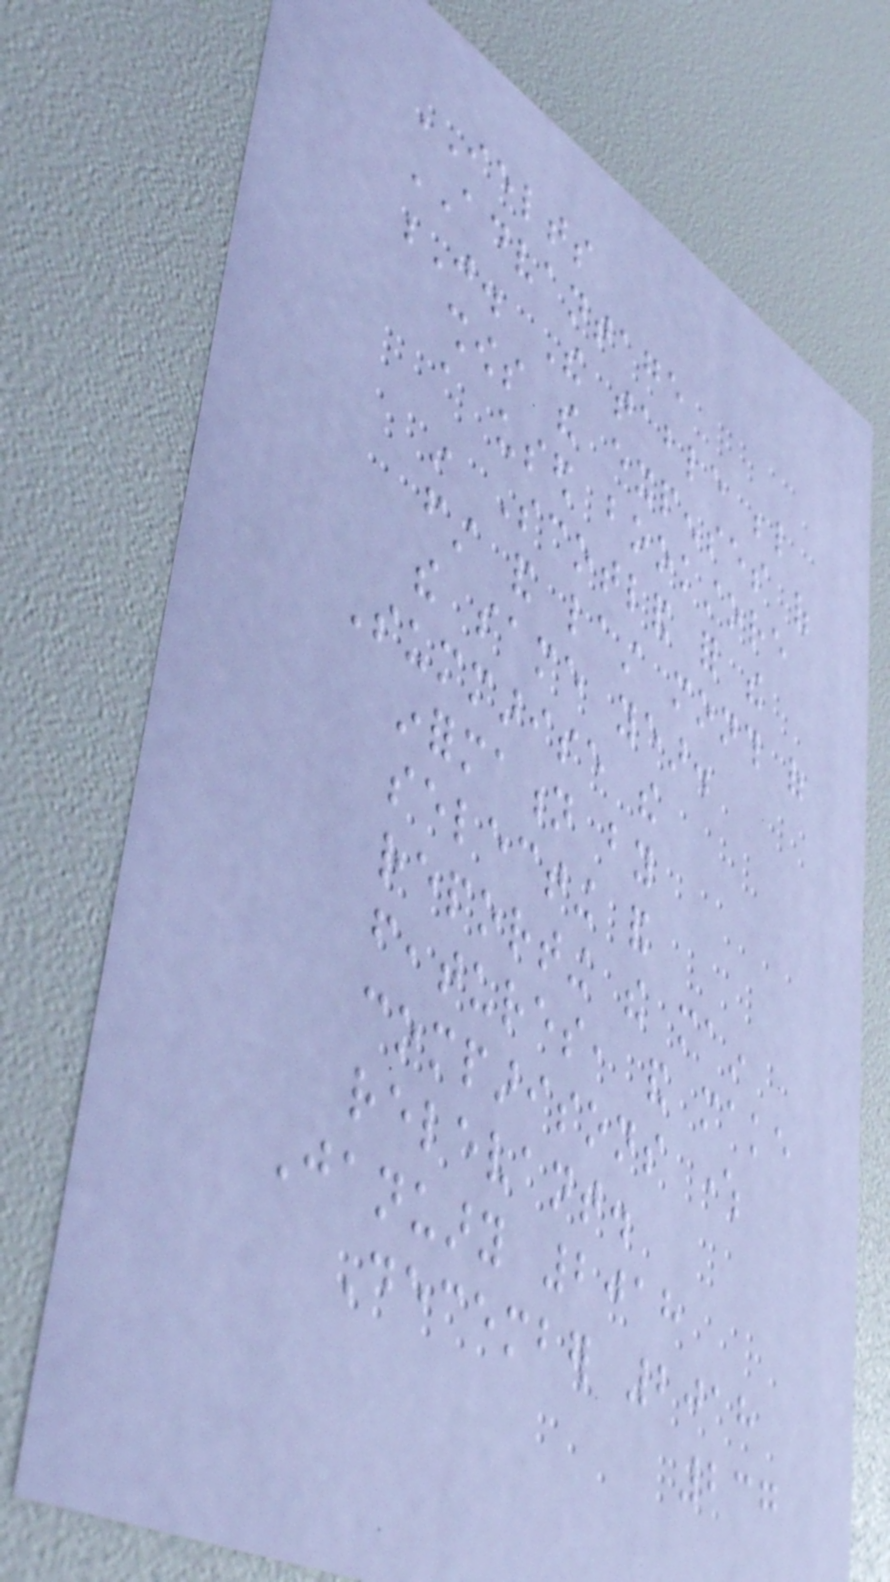IELTS
ADVANTAGE
J. The table below
shows the expenses of
a used bookstore
in Scotland for the
first and last month of
the same year.
Summarise the
information by
selecting and
reporting the main
features, and make
comparisons where
relevant.
January 2018
December 2018
237
